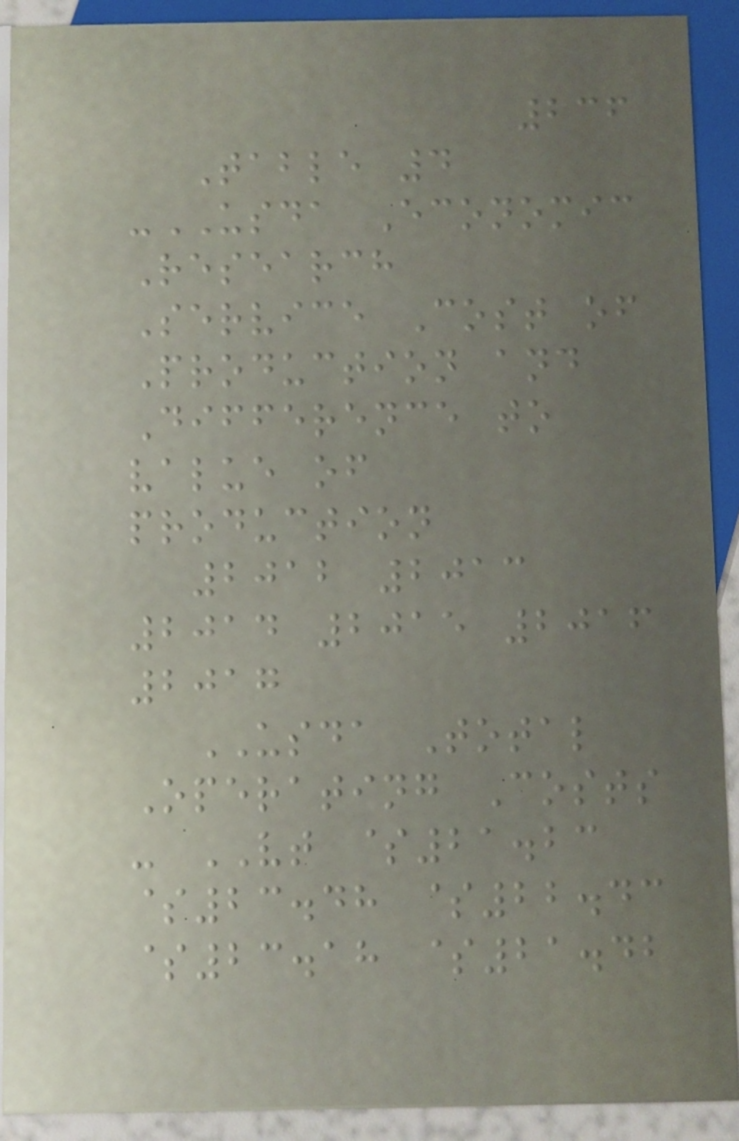236
Table 4
-USDA Economic
Research
Service Cost of
Production and
Difference to
value of
production
2012 2013
2014 2015 2016
2017
USDA Total
Operating Costs
- VT $21.23
$23.48 $22.43
$23.18 $21.42
